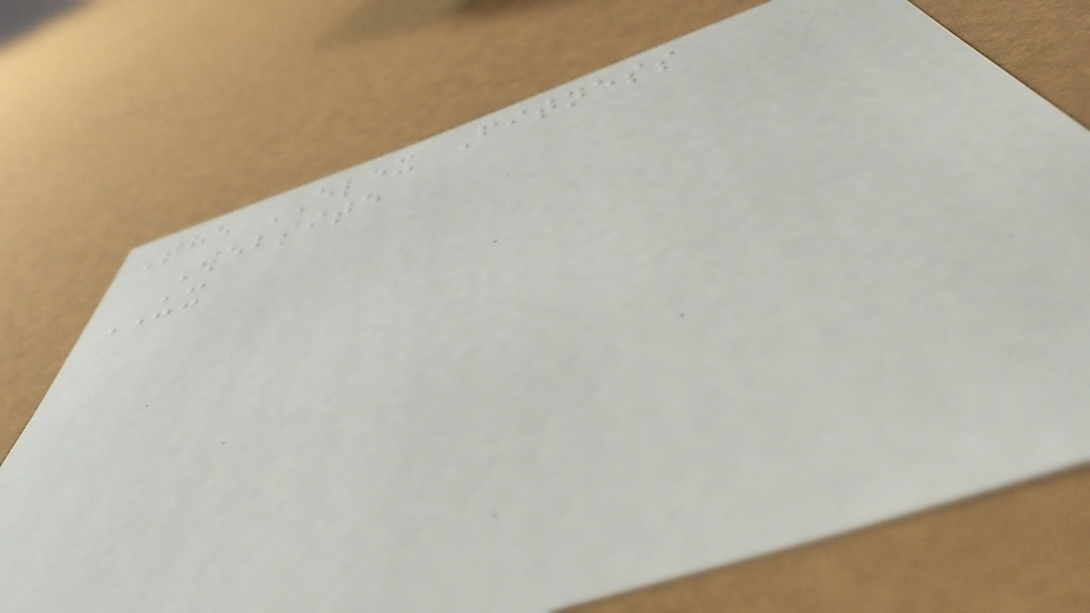The ELEX Fitness
Website
UX
